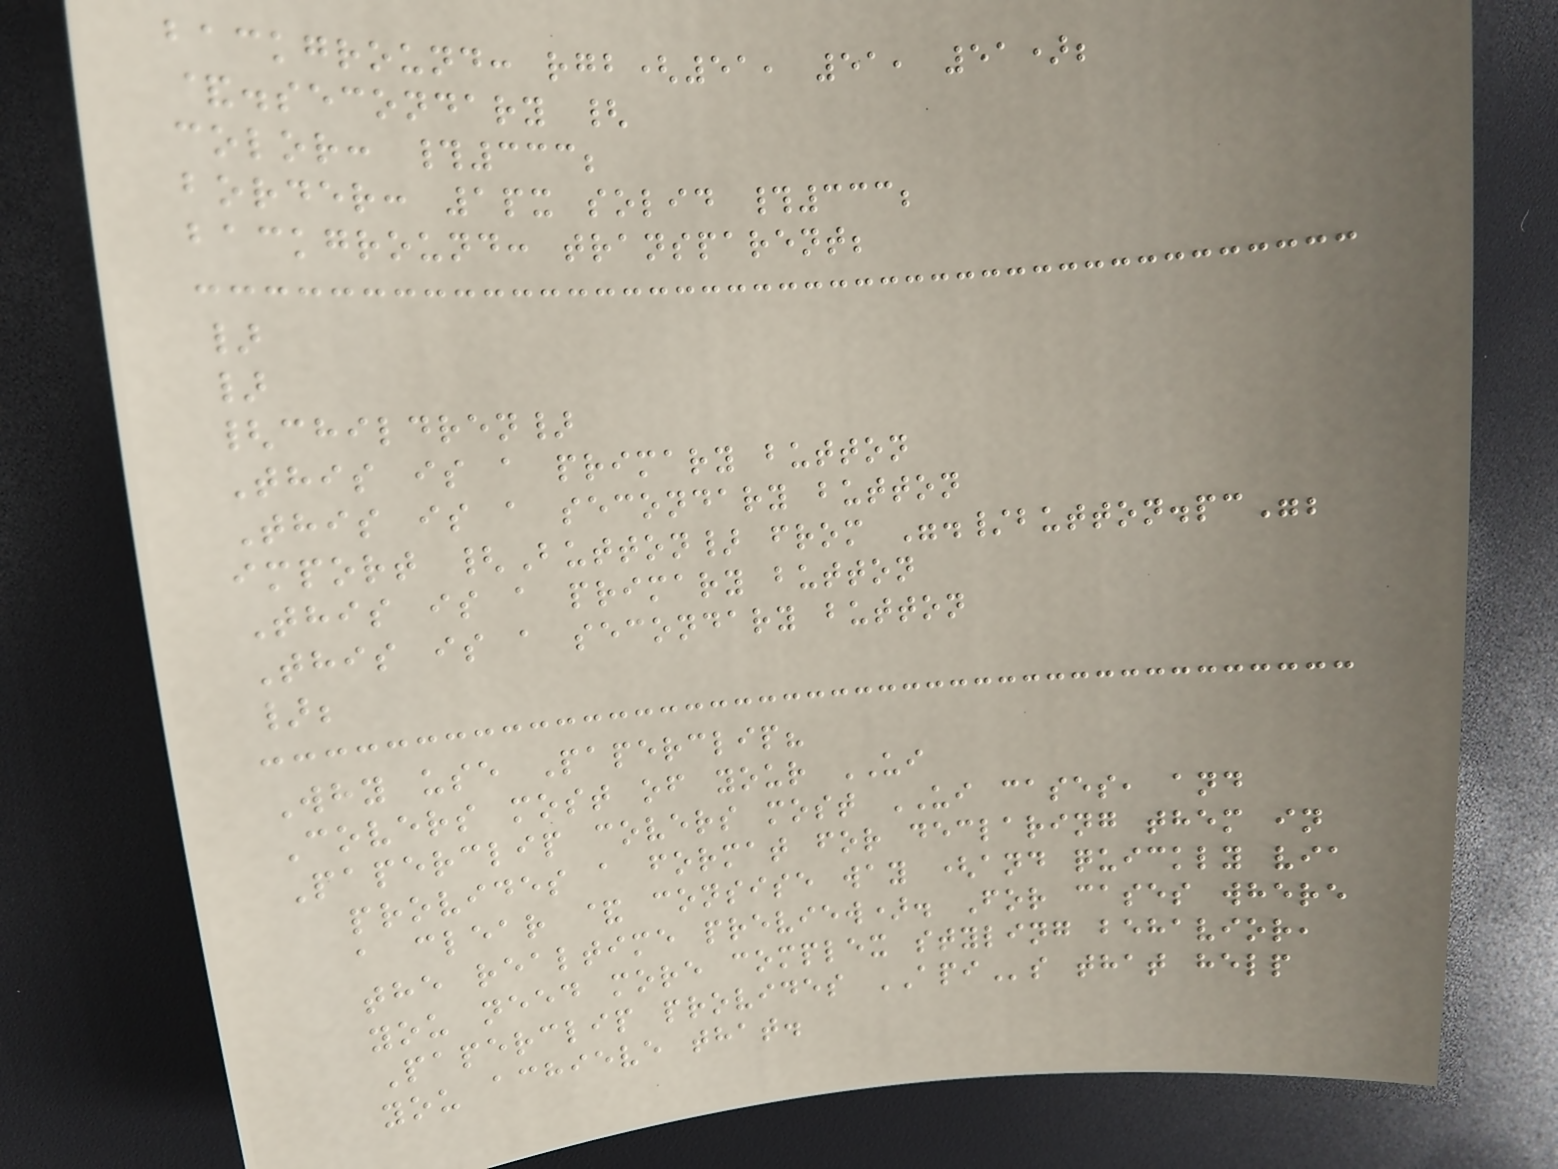background: rgb(51, 51, 51);
&.secondary {
color: #333;
border: 1px solid #333;
background: transparent;
}
}
{children}
This is a primary button
This is a secondary button
import {Button} from "./button.pc";
This is a primary button
This is a secondary button
};
Why use Paperclip?
Covers most of your UI
Paperclip covers most UI cases, and
provides a format for declaring them in
a clear & consise way (and quickly via
the realtime preview). For cases where
you need more complex styling behavior,
Paperclip provides APIs that help
you achieve that.
